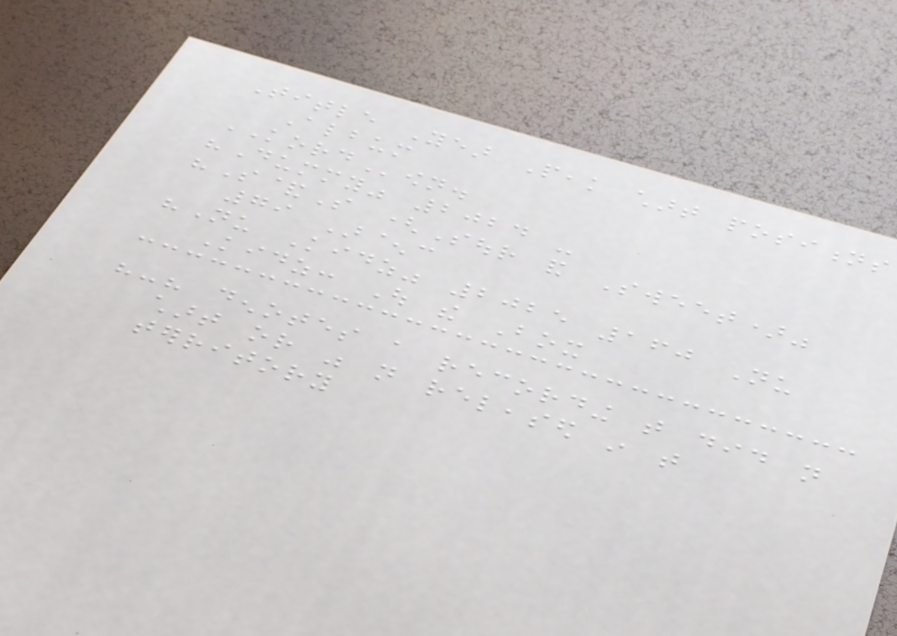Title Year Peak chart positions
Album
KORDown.
"Dummy" 2024 -
"S&S (Sour and Sweet)"
79 Ar^c
"Nu Kidz" 2025 160 Nu
Kidz: Out the Box
"-" denotes a recording that did not
chart or was not released in that
territory
